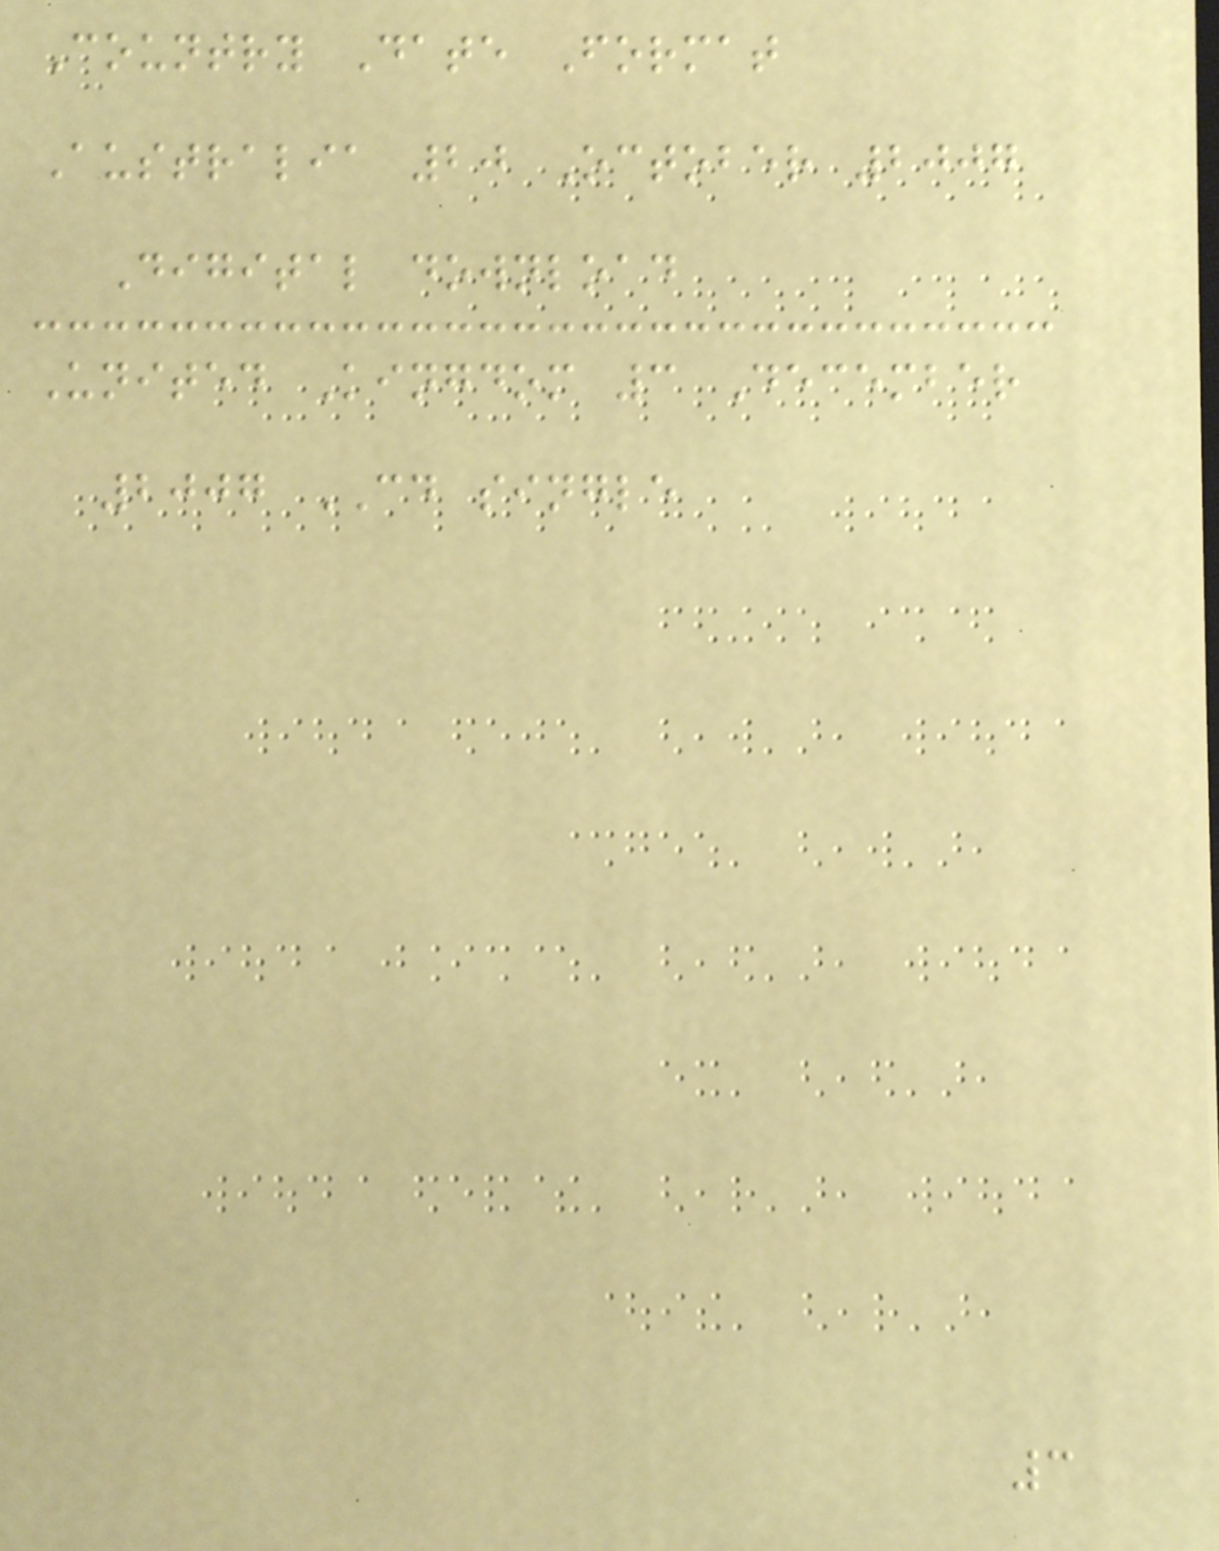Country Date Format
Australia 20 October 2007
Digital download
United Kingdom 3 December
2007 CD single
3
